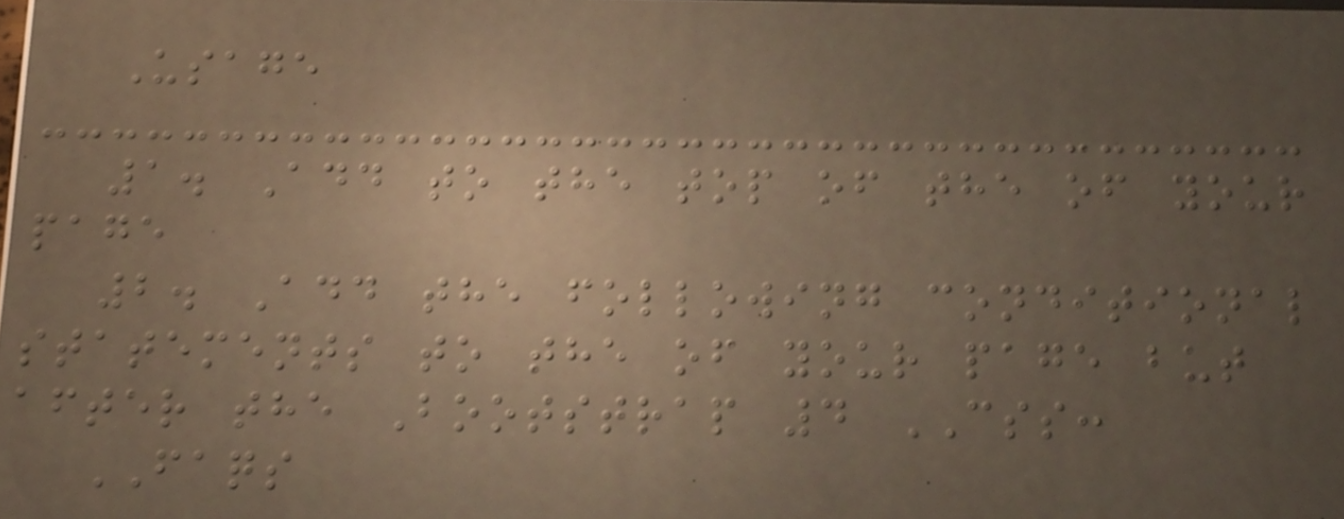Usage
1. Add to the top of the of your
page
2. Add the following conditional
statements to the of your page but
after the Bootstrap 4 CSS:
FAQS
